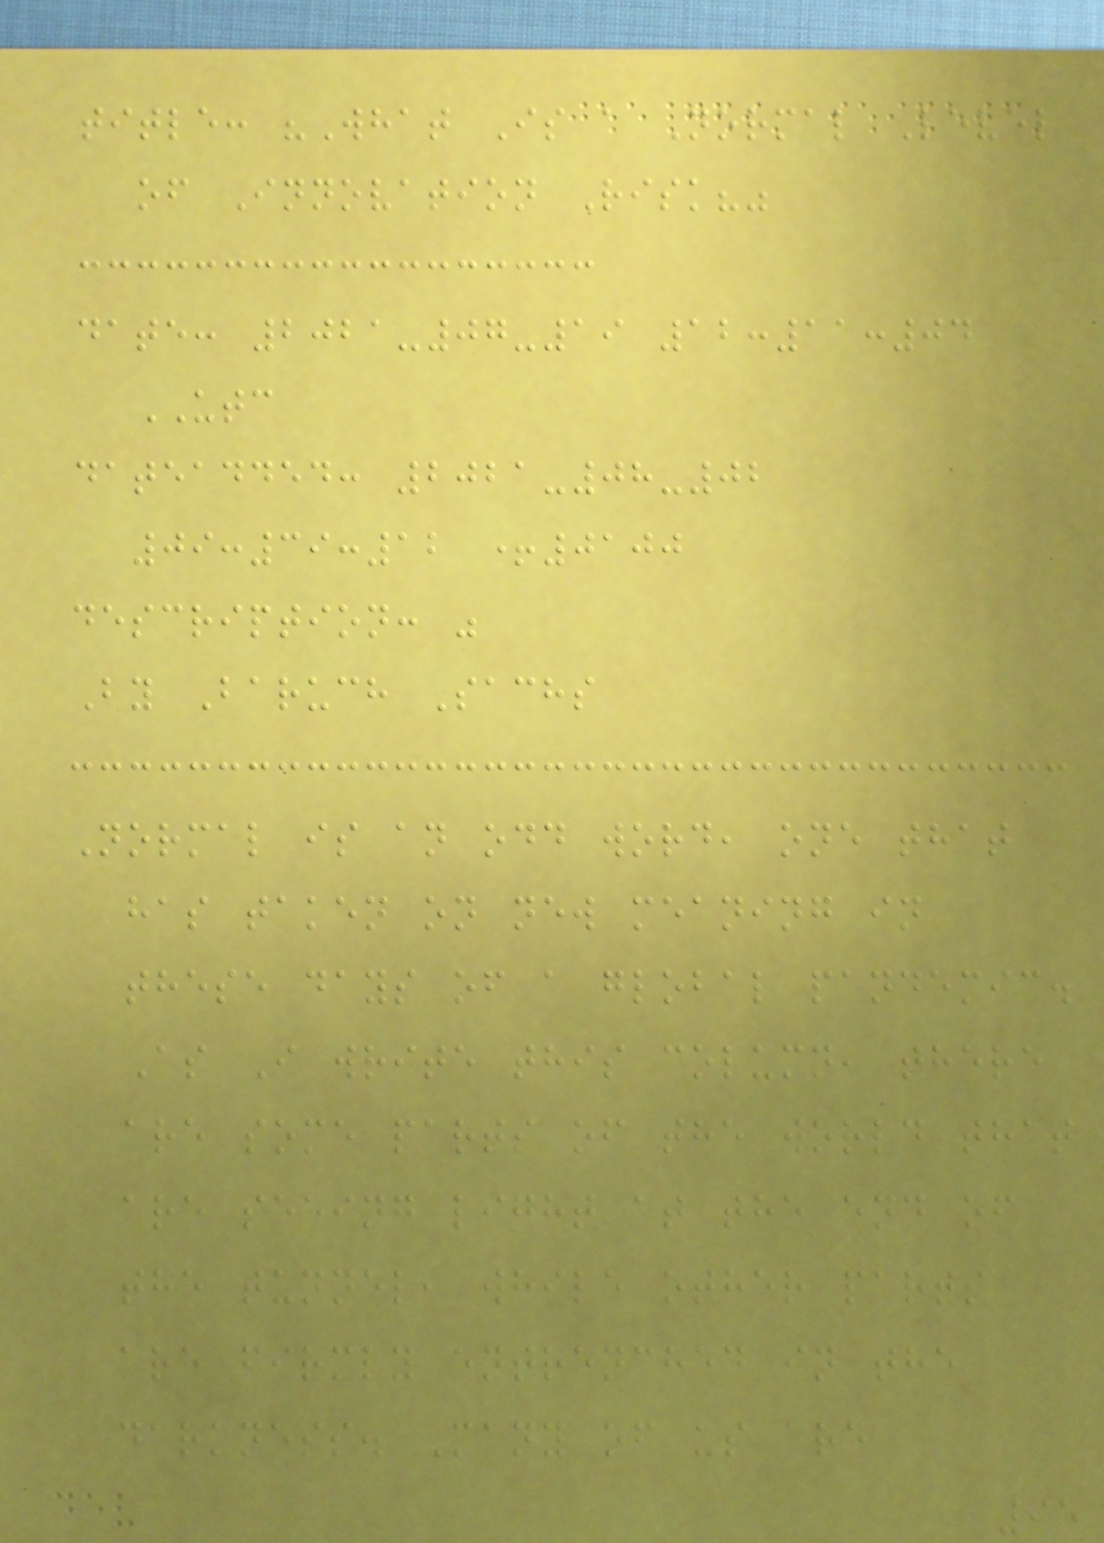title: "What Is a Normal Level
of Innovation Risk?"
date: 2021-07-19 12:11:04
UTC
dateadded: 2021-08-02
09:39:12 +0100
description: "
By Baruch Sachs
Normal is an odd word, one that
has taken on new meaning in
these days of a global pandemic.
As I write this column, there
are some parts of the world that
are seeing light at the end of
the tunnel, while other parts
are firmly entrenched in the
darkness. Many of us are
95
